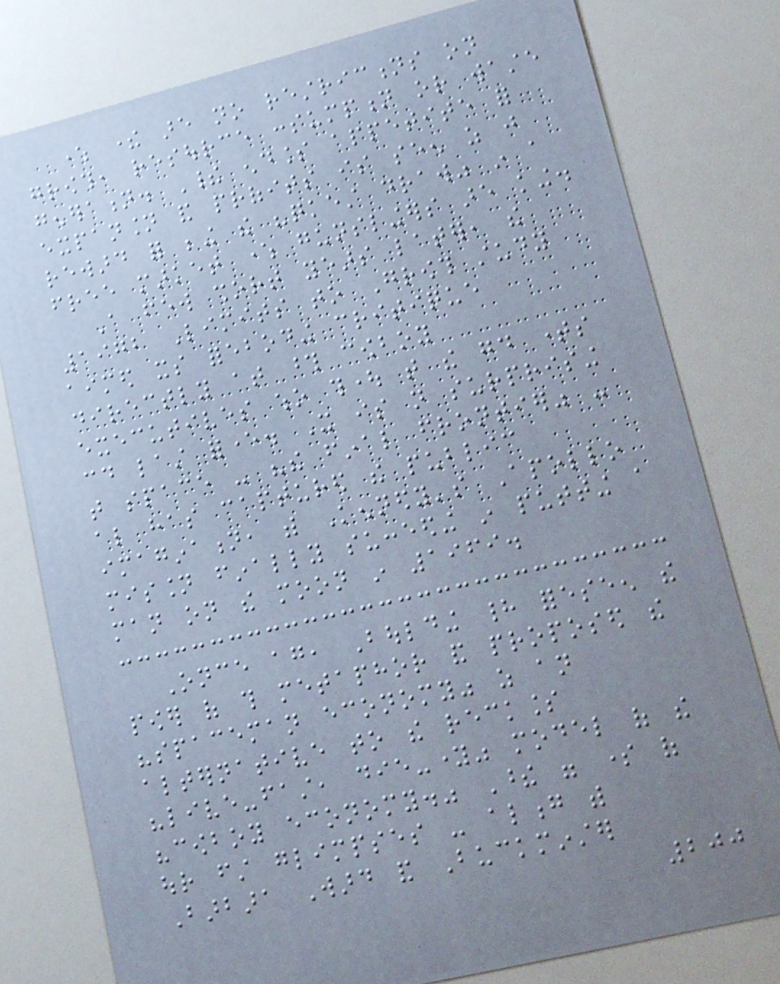where there are no restrictions on
growth, resource consumption or waste
generation. Their endless appetite for
expansion and profits is seen as just
reward for being the "quickest draw" in a
free market where gunslingers are king.
A few short years later, the
1972 Limits to Growth study
aimed its foreboding critique
directly at those cowboy
executives who thought that the good times
could last forever. It is not surprising
that space - "the final frontier" -
also has captured the public
imagination, with Kennedy's Apollo
mission finally succeeding in putting a
man on the moon in 1969.
Once again, Boulding had foreseen the
power of this metaphor and proposed the
"spaceman economy" as an
alternative to the reckless
"live-fast, die-young" model of the
"cowboy economy." These were some of
our first glimpses - along with
Barbara Ward and Buckminster
200
